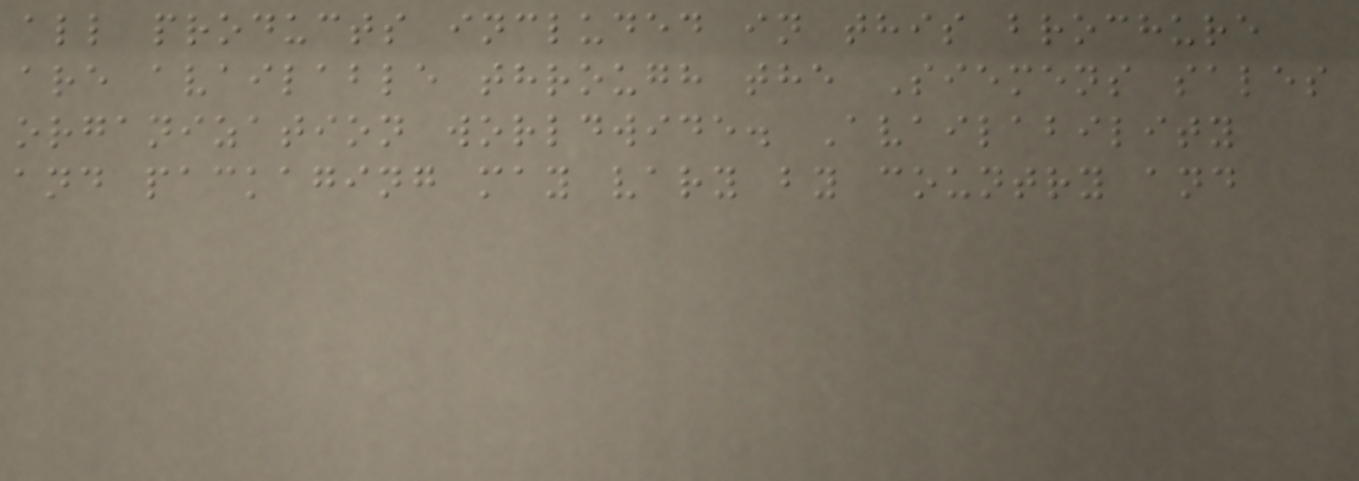all products included in this brochure
are available through the Siemens sales
organization worldwide. Availability
and packaging may vary by country and
